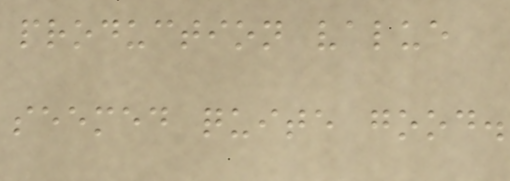production value
seemed quite good.
